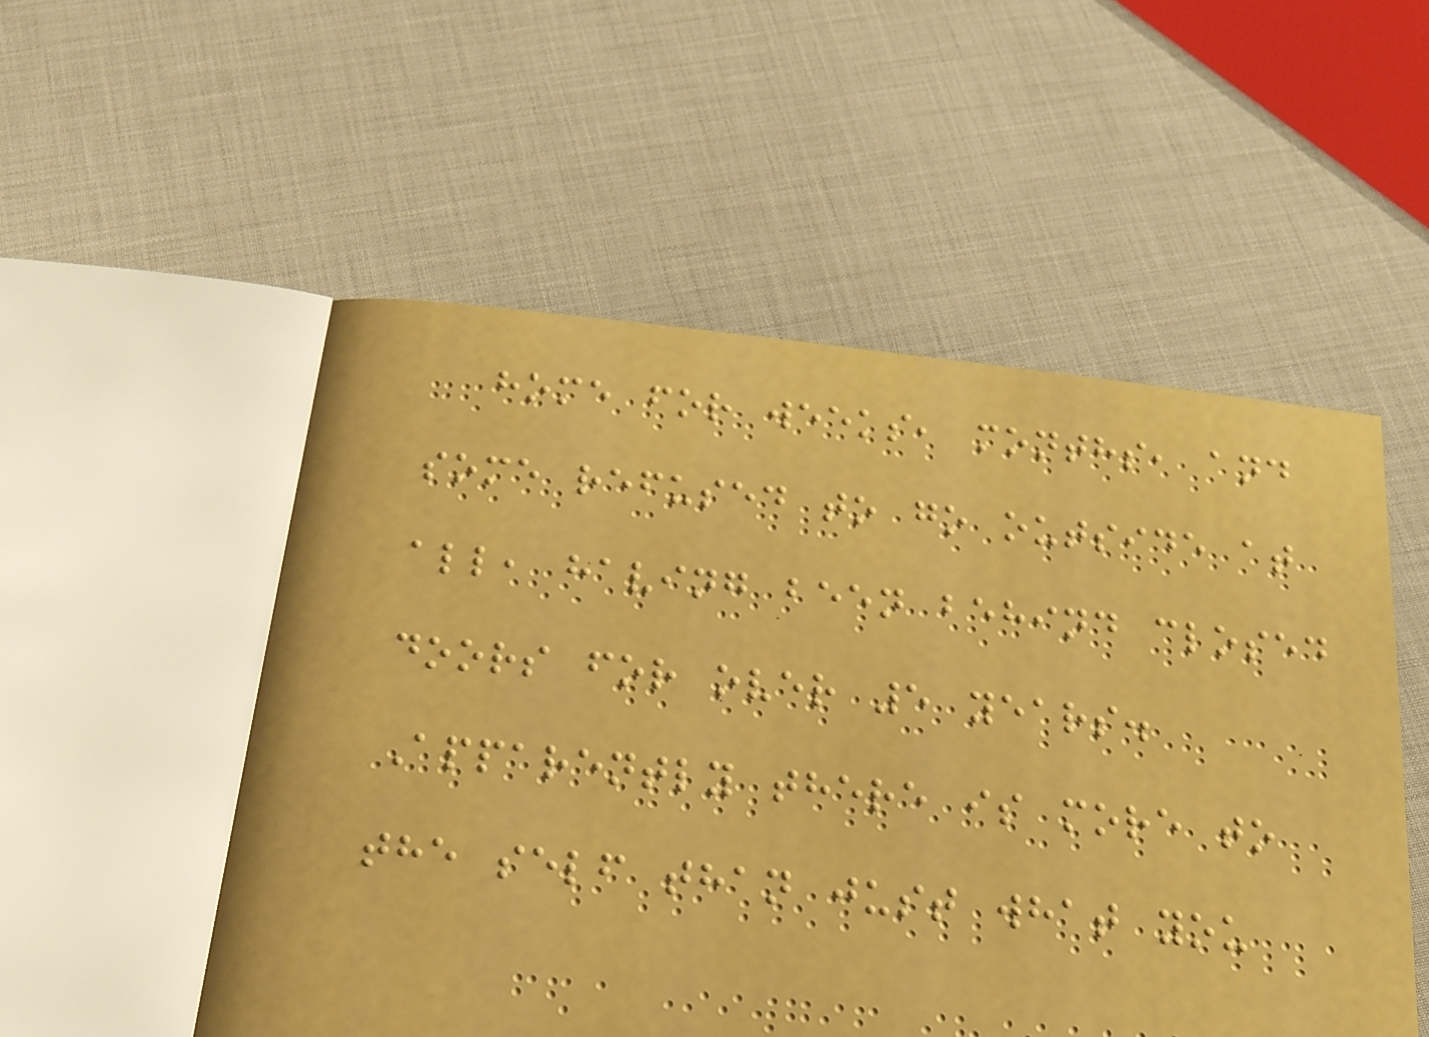home for weeks, months, and
some refused to go outside at
all, having been behind closed
doors for over 5 years.
Apparently there is more to
the self than just what you
